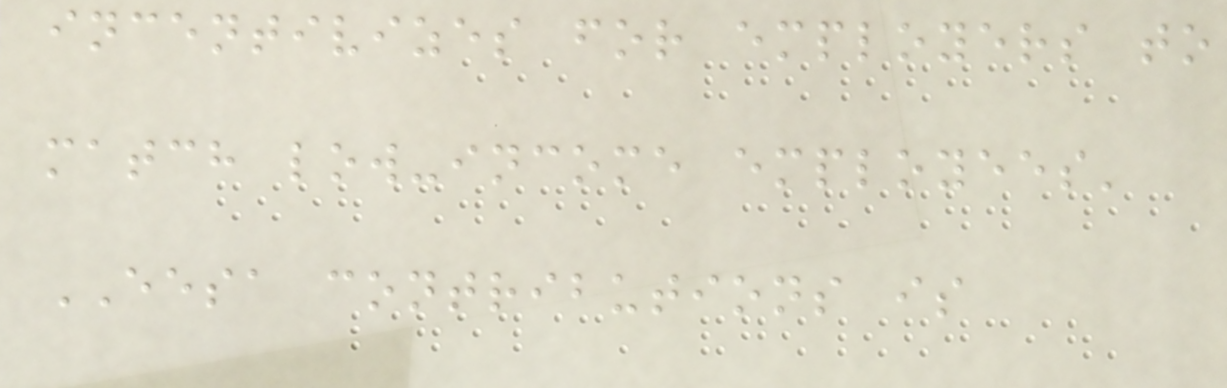incentivizes for employers to
match low-income employees'
EESA contributions is
